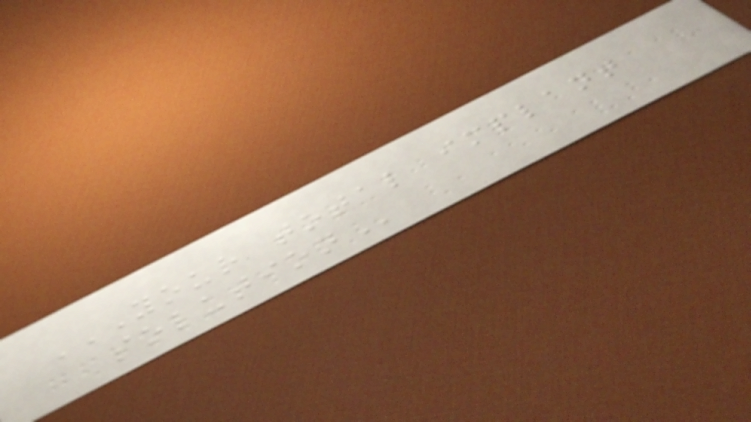YOUR TOTAL IMPLANT
SOLUTION
